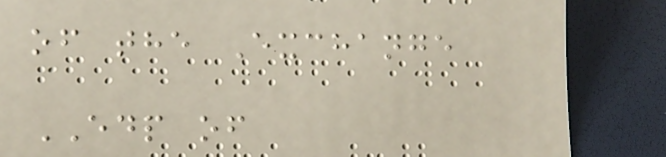of the Exchange
EDP of
